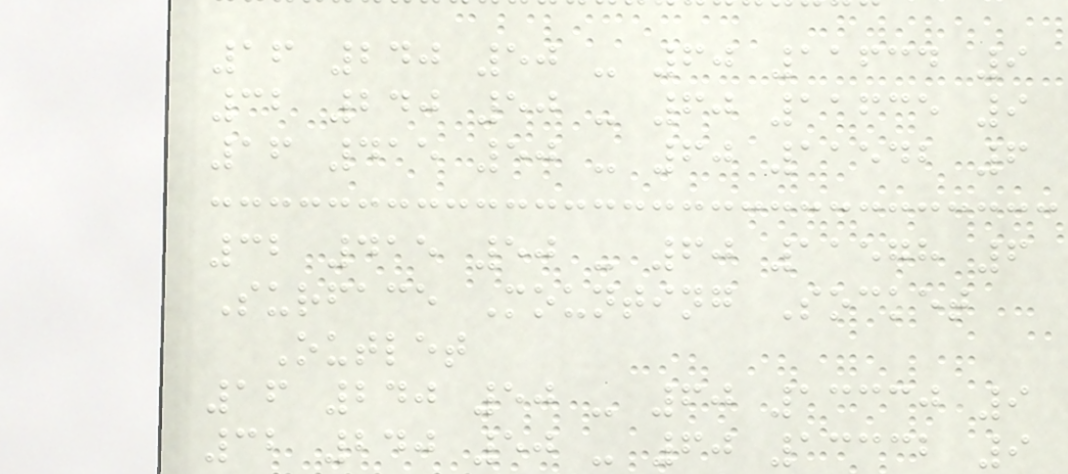16 240 50 - 60 11634 9
32 240 50 - 60 11635 9
16 415 50 - 60 11542 6
32 415 50 - 60 11578 6
Surface Mounting Socket
Outlet
16 240 50 - 60 13330 9
32 240 50 - 60 13332 9
